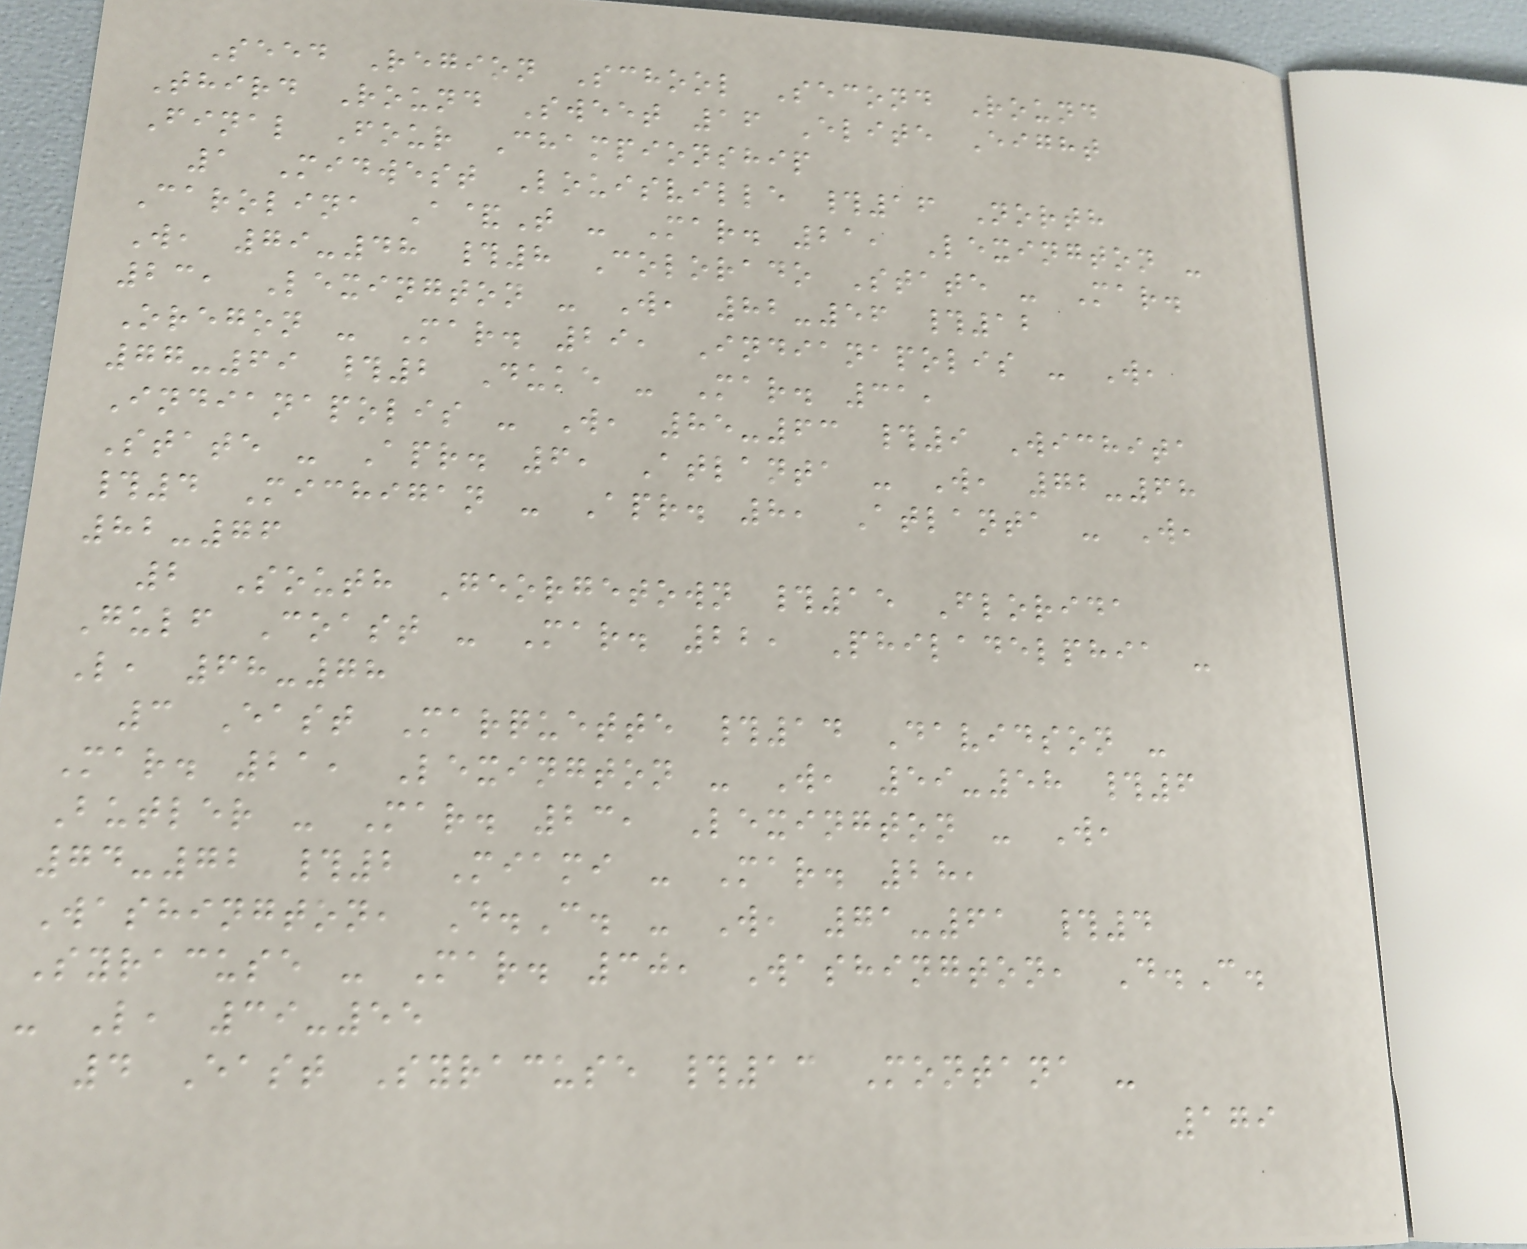Seed Region School Second Round
Third Round Sweet 16 Elite Eight
Final Four Championship
1 Midwest Louisville #16 North
Carolina A&T - Mar. 21, Lexington -
W, 79-48 #8 Colorado State - Mar.
23, Lexington - W, 82-56 #12
Oregon - Mar. 29, Indianapolis - W,
77-69 #2 Duke - Mar. 31,
Indianapolis - W, 85-63 #9 Wichita
State - Apr. 6, Atlanta - W, 72-68
#4 Michigan - Apr. 8, Atlanta - W,
82-76
2 South Georgetown #15 Florida
Gulf Coast - Mar. 22, Philadelphia -
L, 68-78
3 East Marquette #14 Davidson -
Mar. 21, Lexington - W, 59-58 #6
Butler - Mar. 23, Lexington - W,
74-72 #2 Miami - Mar. 28,
Washington, D.C. - W, 71-61 #4
Syracuse - Mar. 30, Washington, D.C.
- L, 39-55
4 East Syracuse #13 Montana -
179
